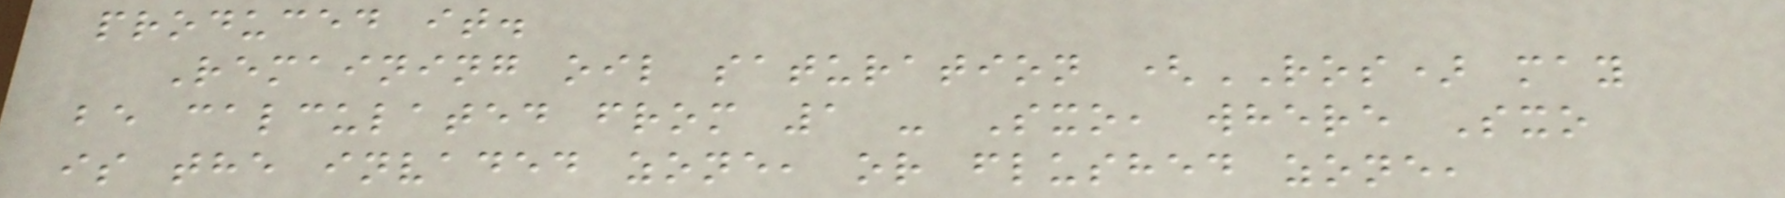produced it.
Remaining oil saturation (ROS) may
be calculated from 1 - Sxo, where Sxo
is the invaded zone, or flushed zone,
